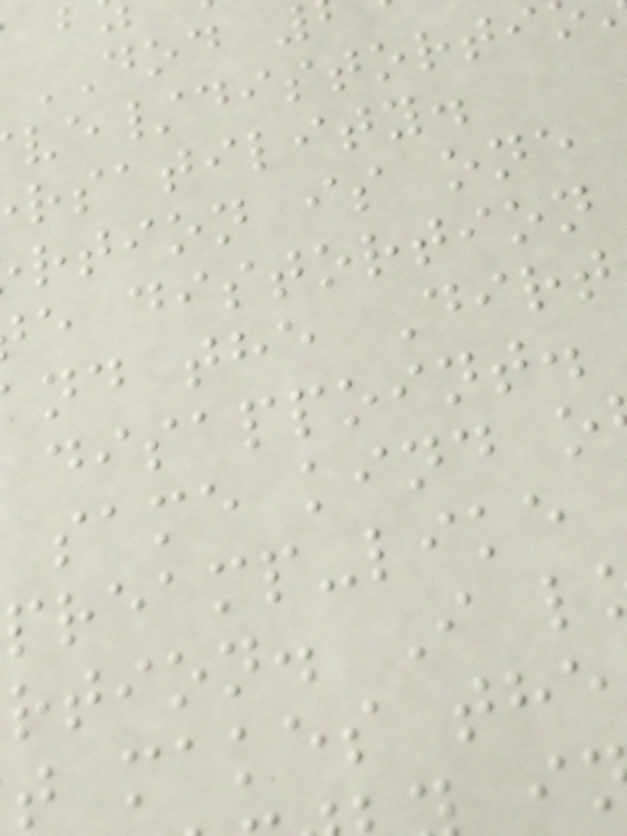rsatility.
rtion is one
e distortion
nd the Dirt
disappoint.
same kind o
preamp-like
rtion. I l
t makes the
